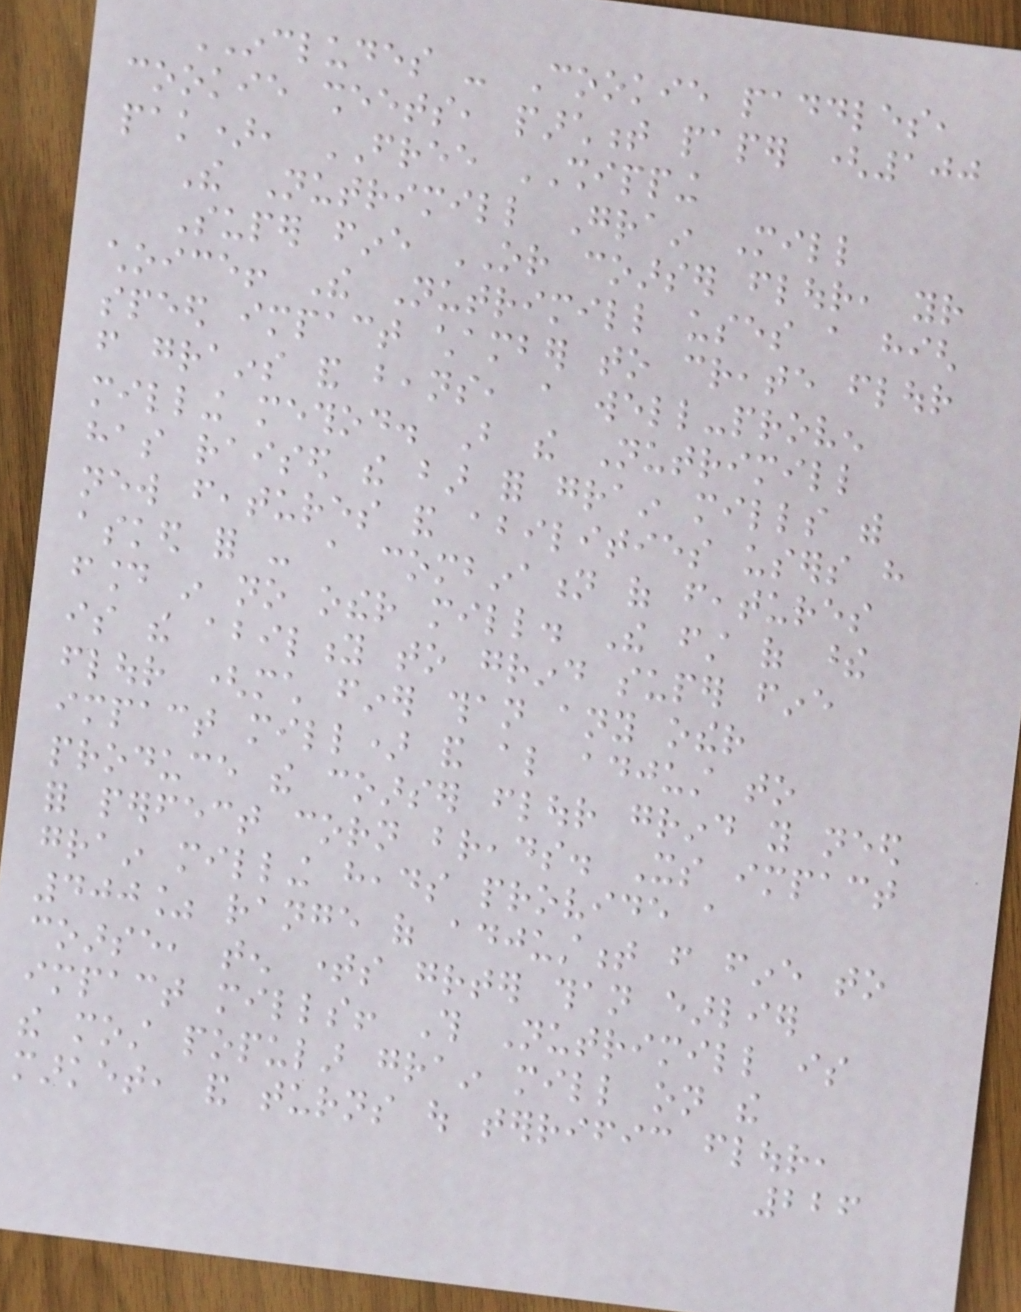INCLUDES - Cookie paddles,
cookie sheets, parchment paper (100
pak), FREE SHIPPING
The Nutrimill Grain Mill
Super fine OR coarser flour, your
choice! The Nutrimill uses a high
speed impact chamber to create flour
from grains and beans, a well-proven
milling method. But the Nutrimill
has raised the bar for grain mills with
new features and abilities users have
asked for - a combination of features
found in no other mill. The first of these
is the ability to grind super fine
flour (much finer than any other
impact mill) and also adjust to
produce the coarser flour grind you need
for perfect corn breads. Its impact
grain milling heads provide a
400% range of adjustment from fine to
coarse, ten times greater than earlier
impact mills! This Nutrimill is
the most popular grain mill on the
market, and turns out terrific flour,
226
